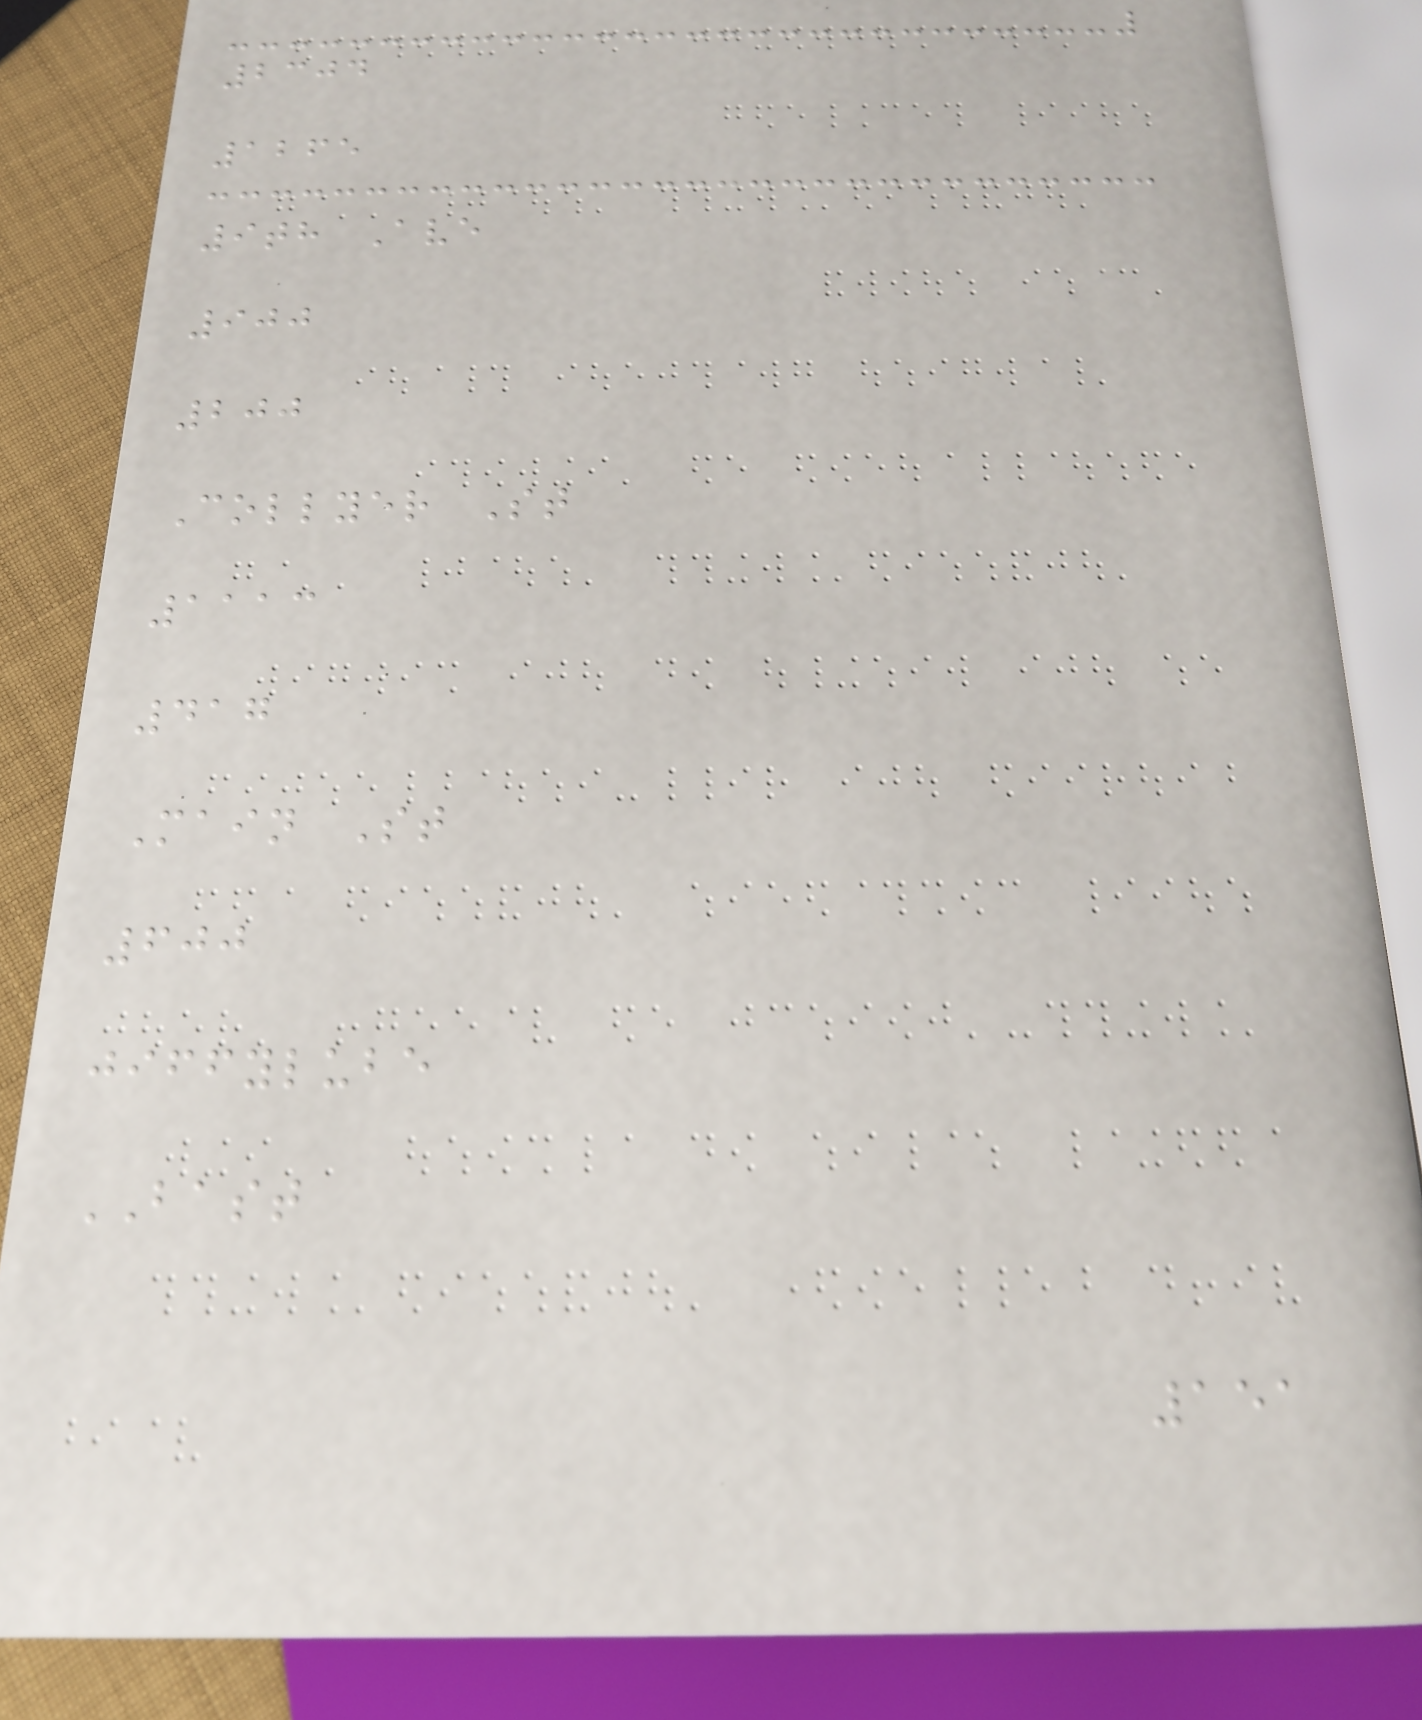2304
1265
9th Ave
900
200
Collyer St
1113
417
Main St
600
jiffylube
BAST
151
